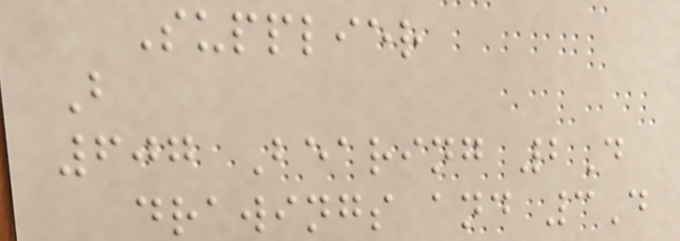Supplier
B
607 Bearing 2D
drawings and 3D
